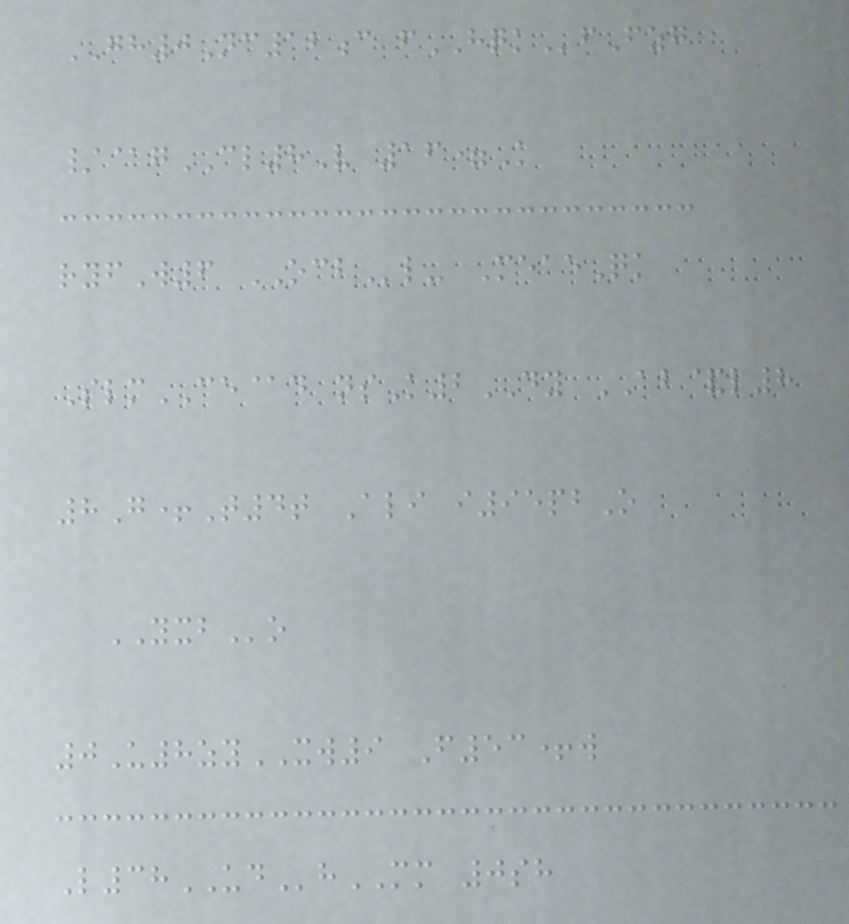GH0Nc12c fHQKfFzg
/@gCL8V 16=K
ryfW6 OCBl- MeaeQk
SlmCE@d nsK2DY AB&l8
8G+T4t Ali i95pbO
YXBo
0U8zyXW9 F53+w
L38UDhMM 0sh
